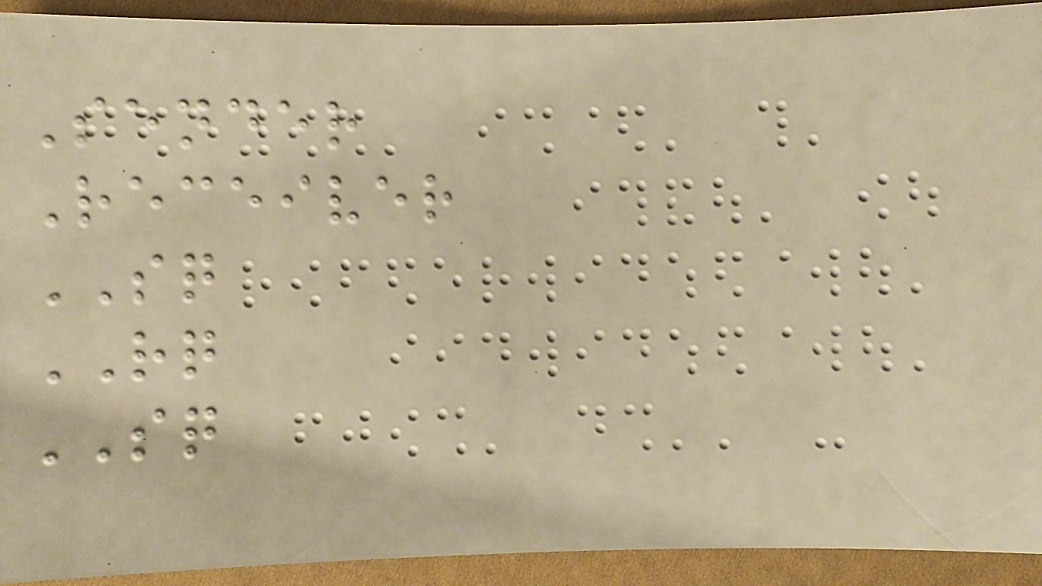Sender
Receiver
SQ
RQ
SQ
